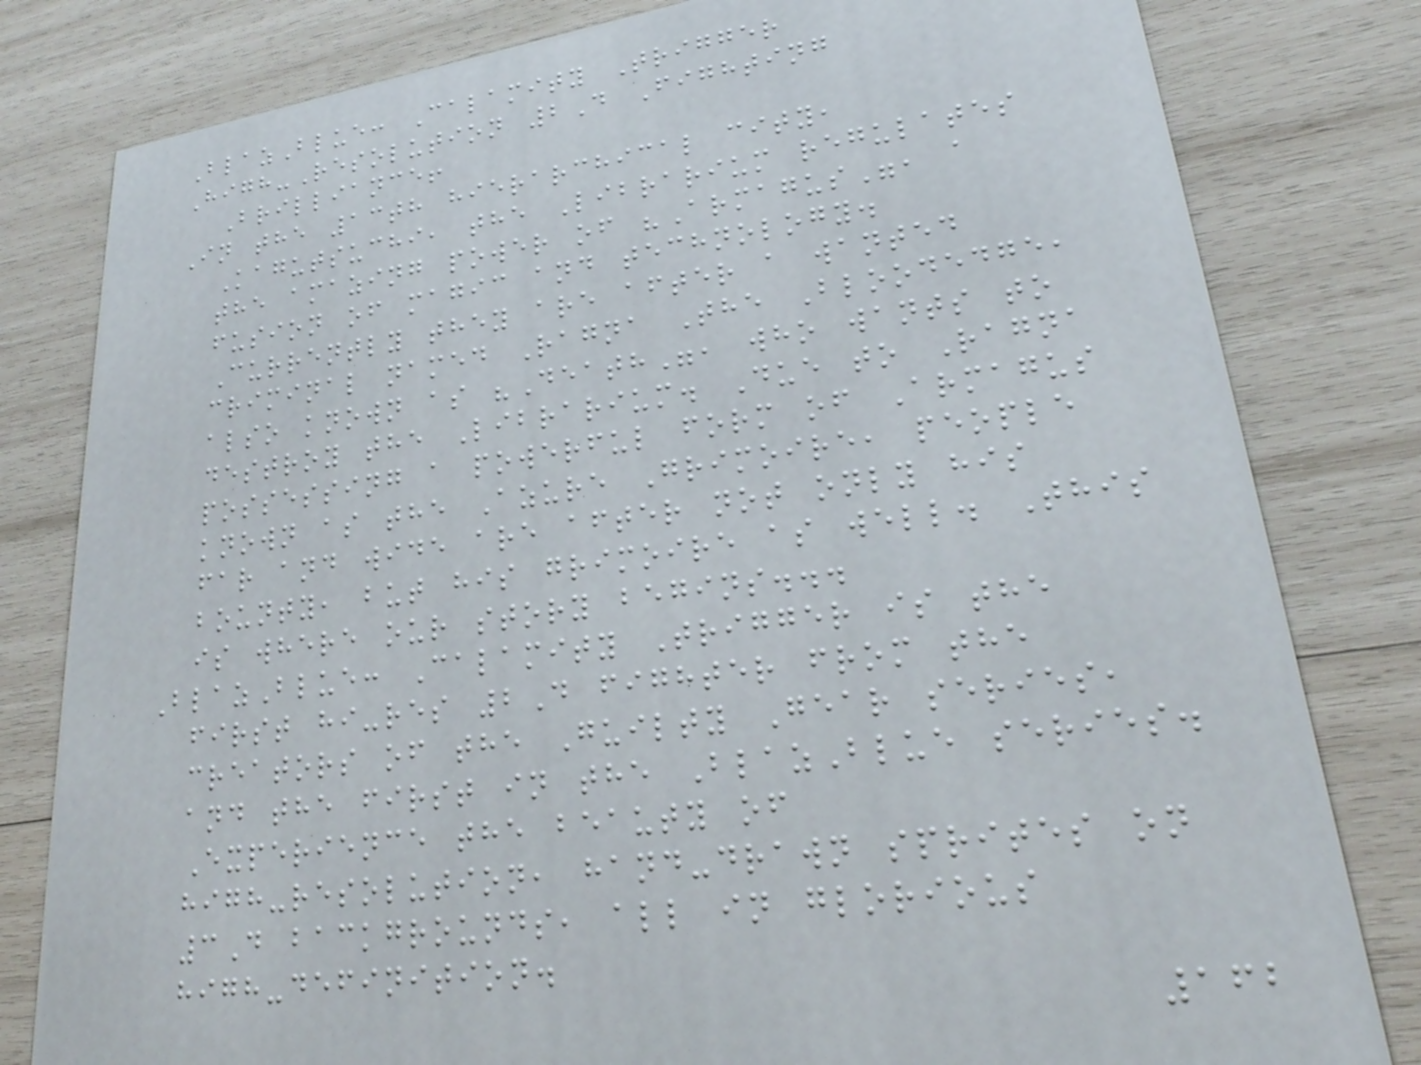BlazBlue: Calamity Trigger
High-Resolution 2D Fighting
Brilliance!
In the 13th hierarchical city,
Kagutsuchi, the Librarium regulates
the amazing power of "Armagus", a
fusion of magic and technology.
Currently they are after a wanted
criminal named Ragna The Bloodedge,
also known as "Death", who wants to
destroy the Librarium. Due to Ragna
possessing a powerful form of Armagus
known as the Azure Grimoire, people
far and wide are after not only his
bounty, but his grimoire as well. This
is where our story begins...
BlazBlue: Calamity Trigger is the
first hi-res 2D fighter from the
creators of the Guilty Gear series,
and the first in the BlazBlue series.
Experience the beauty of
high-resolution, hand-drawn sprites on
3D backgrounds, all in glorious
high-definition.
162
